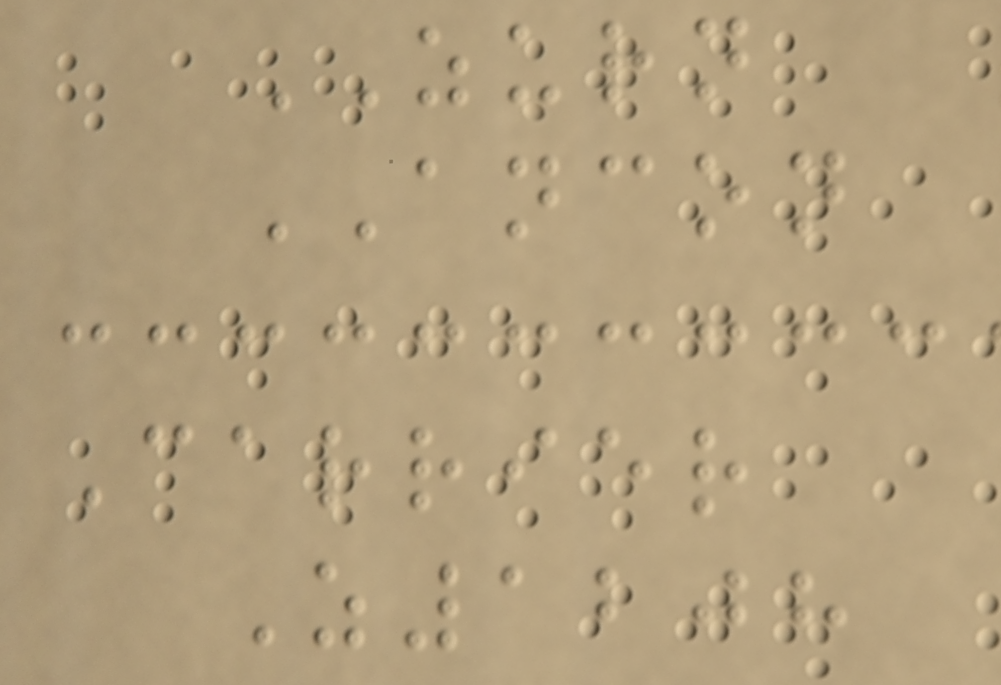ZURN
ANCON
Carrier
Z1208
